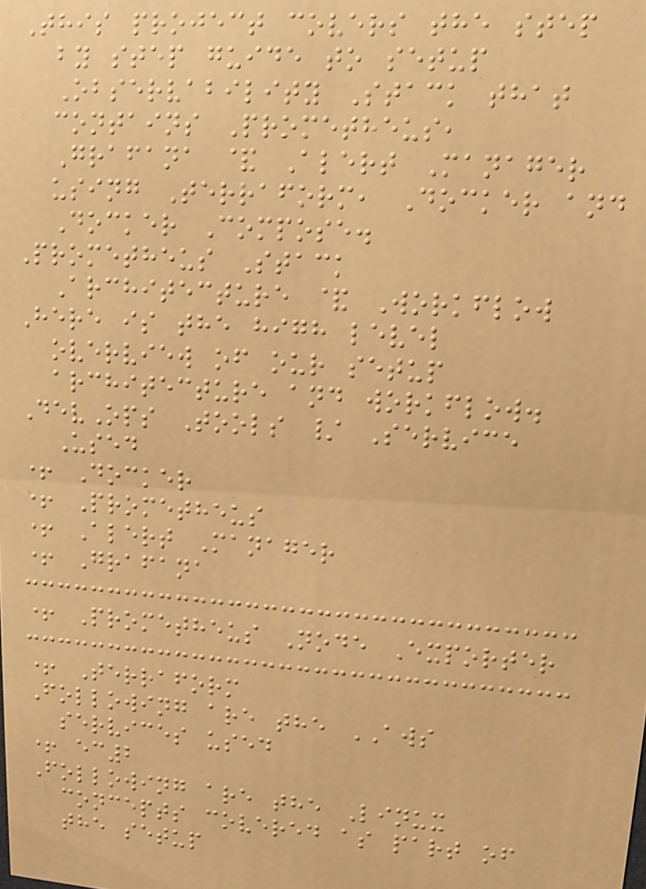This project covers the step
by step guide to setup
Observability Stack that
contains Prometheus,
Grafana & Alert Manager
using Terraform, Docker and
Docker Compose.
Prometheus Stack
Architecture & Workflow
Here is the high level
overview of our setup
architecture and workflow.
DevOps Tools / Service
Used
+ Docker
+ Prometheus
+ Alert Manager
+ Grafana
+ Prometheus Node Exporter
+ Terraform
Following are the AWS
services used
+ ec2
Following are the Linux
concepts covered as part of
the setup
